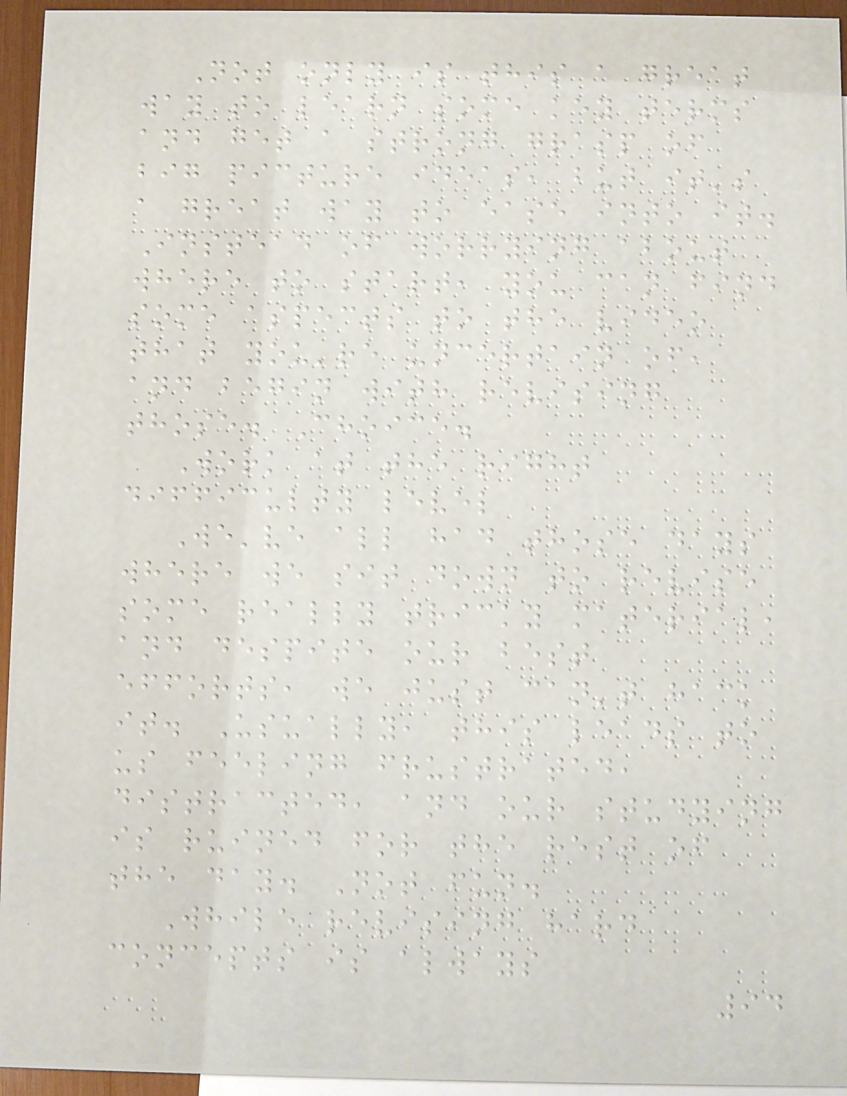Not only is this a great
way to learn some key terms
and get a strong grasp of
big picture ideas, but it's
a great way to ease into it.
Instead of worrying about
where to start, you can find
some aspects to the video
that you're uncertain of,
and begin with revising
those. Choice.
Work at the right
difficulty level
We've all had those days
where we sit down to revise
some really tricky material,
and despite our best
efforts, we just can't hack
it. Usually, this leads to
us feeling frustrated,
distracted, and our studying
is ruined for the rest of
the day. Not fun.
While revising hard
concepts is always
94
